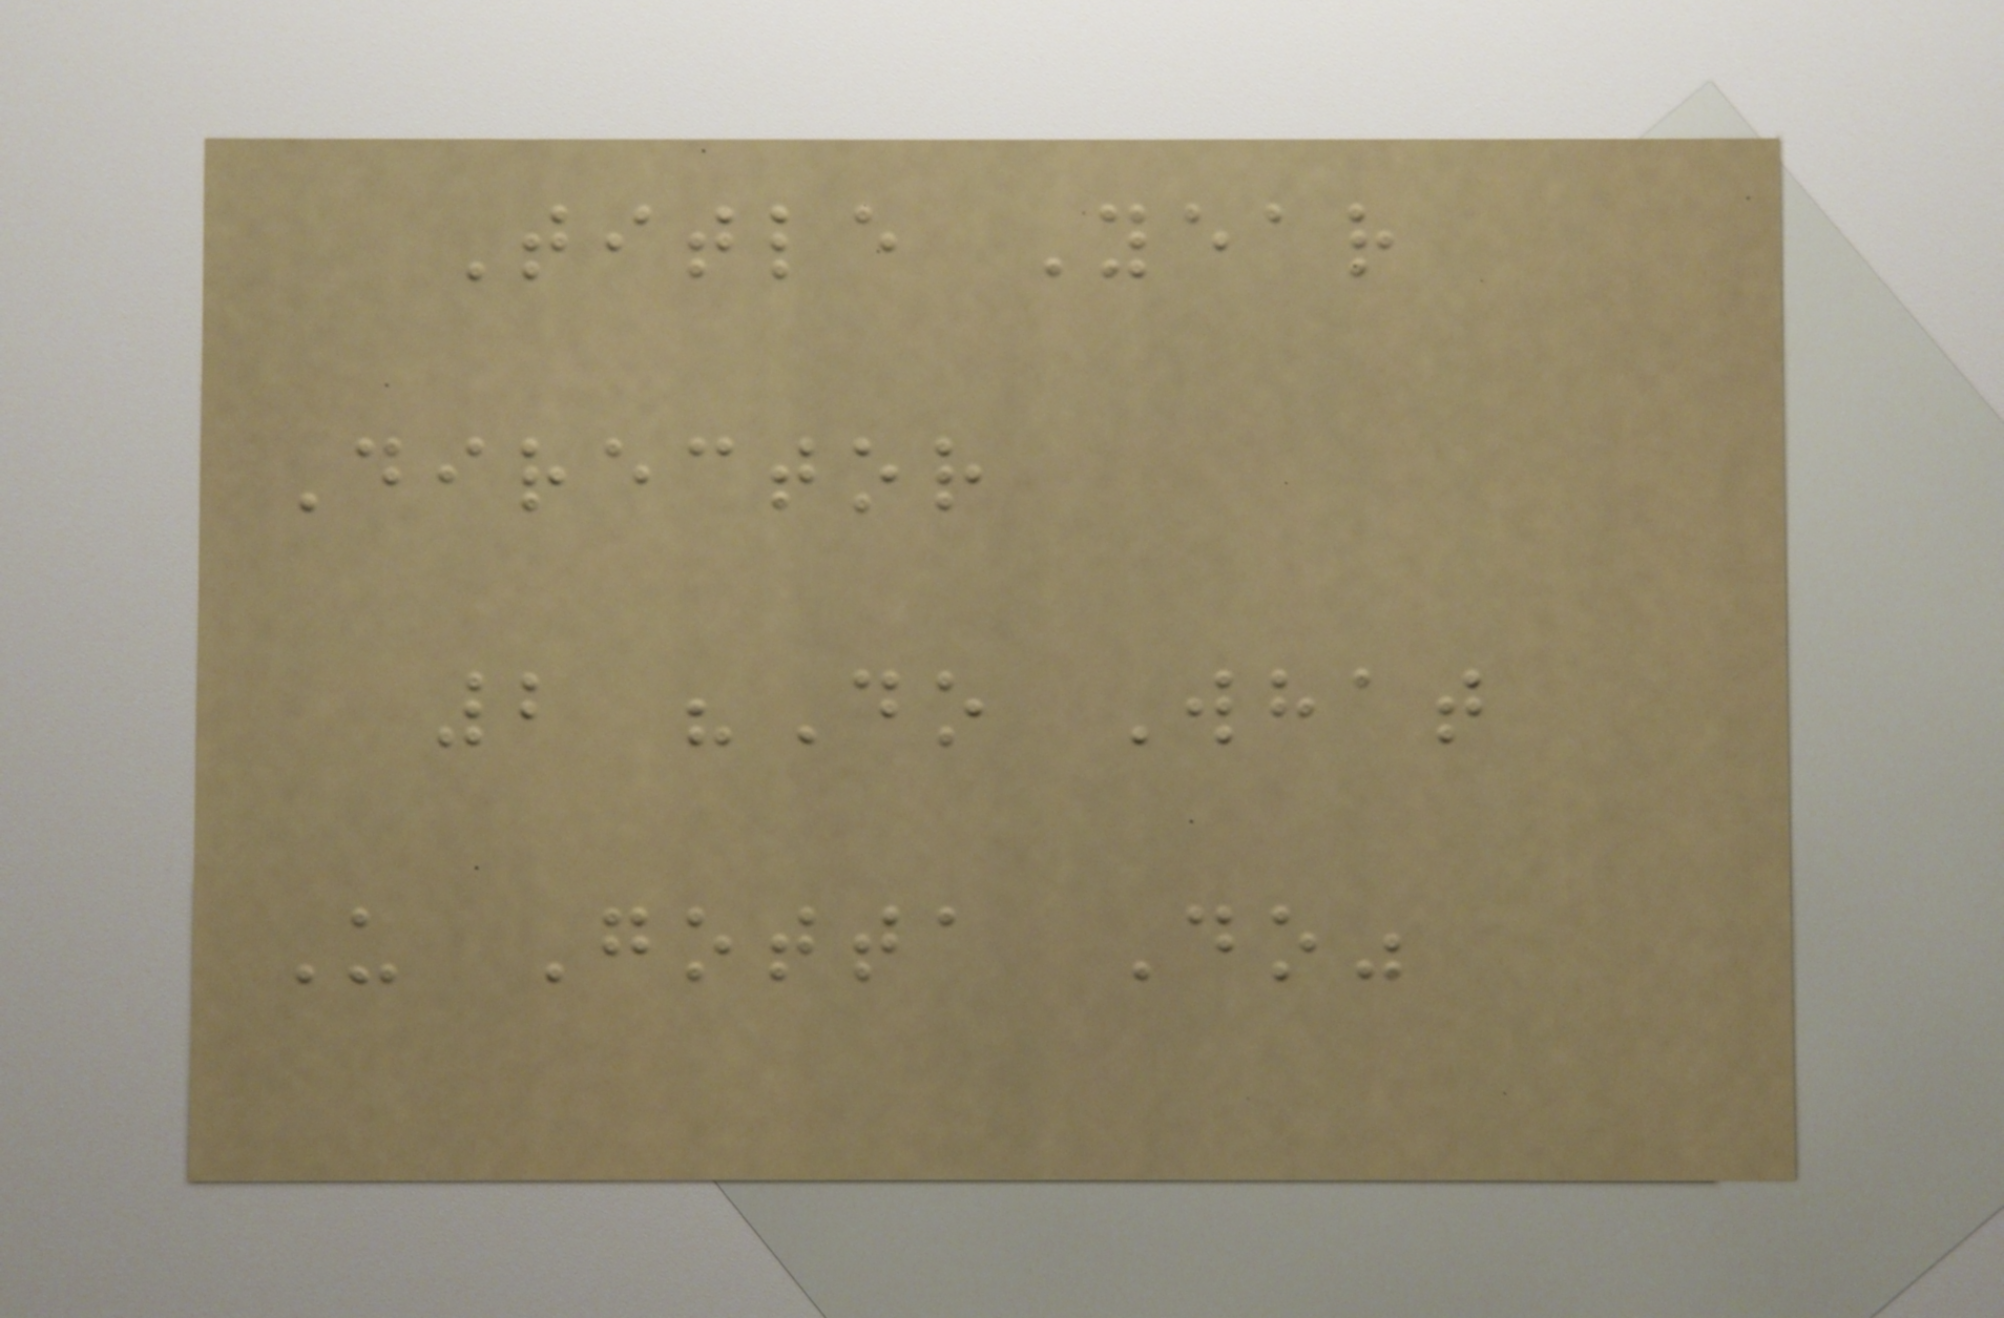Title Year
Director
2 "Do What
U Gotta Do"
